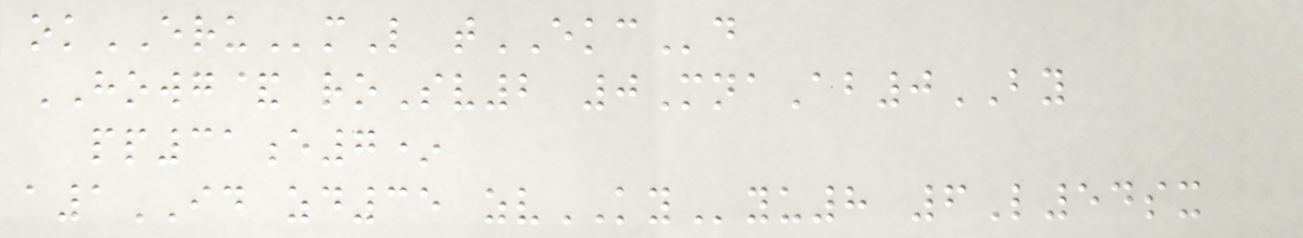okERUmL tEKCd
HOWG& roSv2 0MnaAb0BY
pp31e7*
a1ID zd35 zvKYyu8 6L54sx
